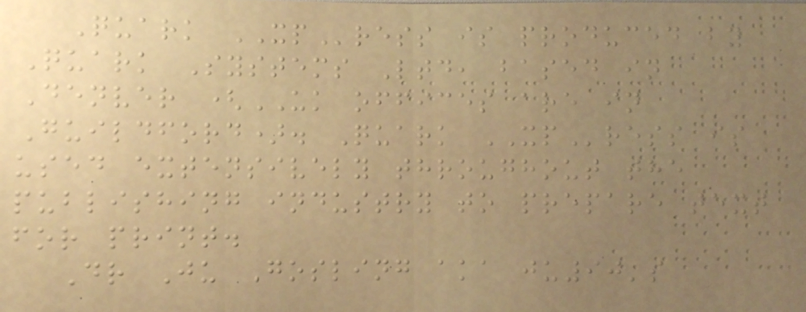Quark XPress is produced by
Quark Systems Ltd, based in
Denver (UK offices are in
Guildford). Quark XPress is
used extensively throughout the
publishing industry to prepare text
for print.
Dr Ju Gosling aka ju90's
